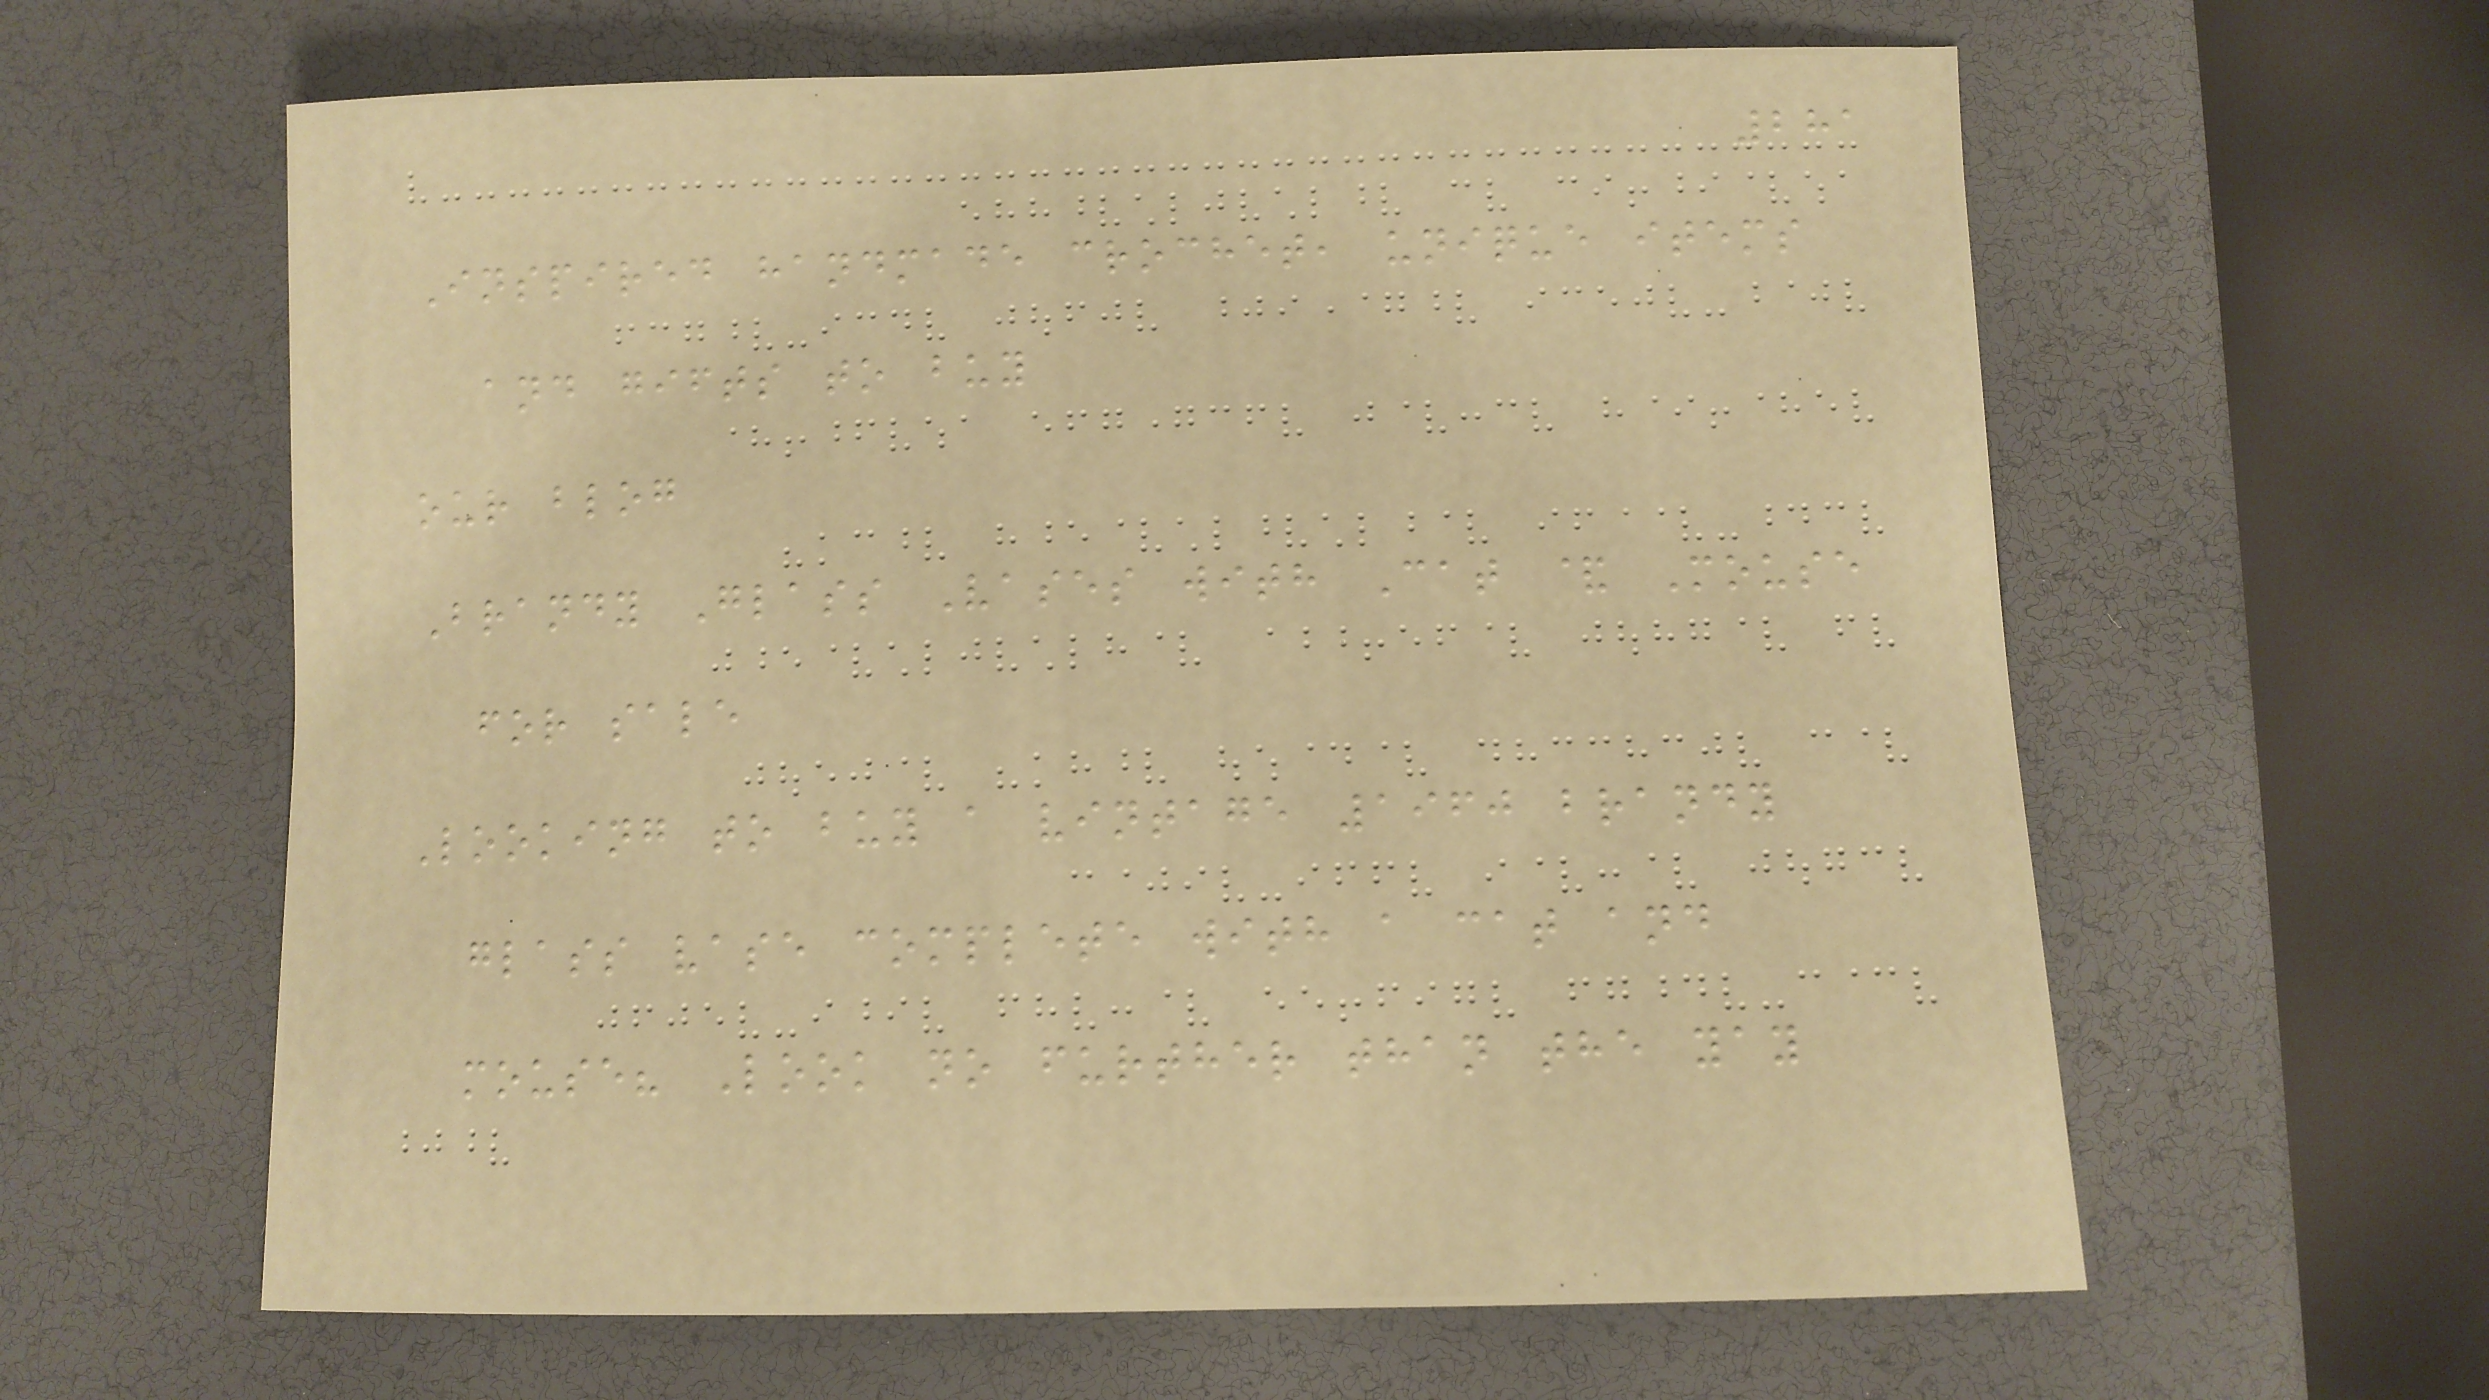281
Inspired handmade crochet, unique items
and gifts to buy
our blog
Brandy Glass Vases with Cat & Mouse
for sale
Looking to buy a vintage 1960 brandy
glass vase complete with a cat and
mouse? Look no further than the yay
